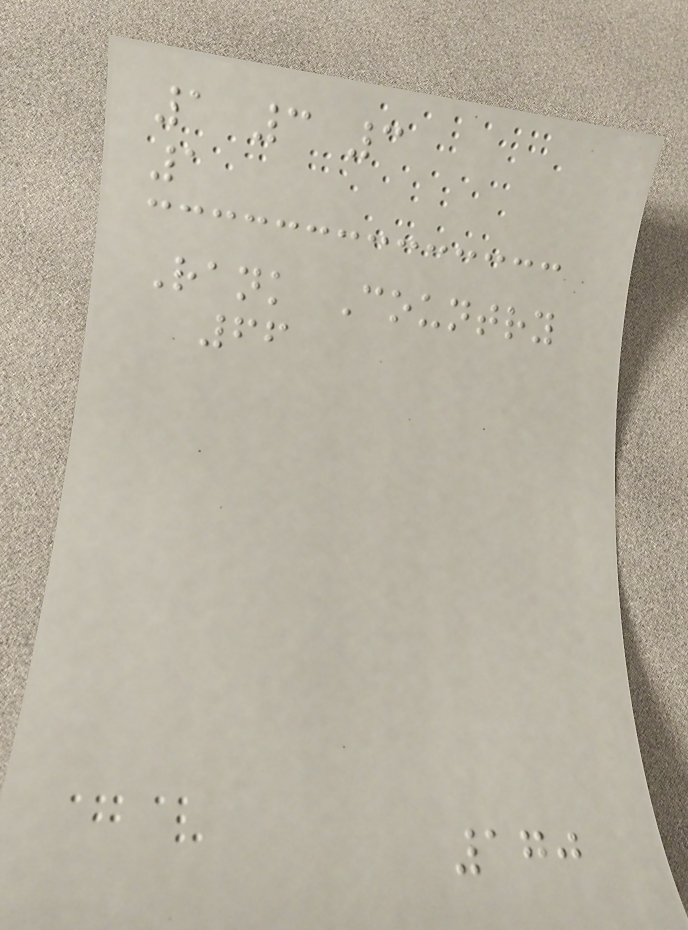1 3 3
1
Rank Country
66
170
